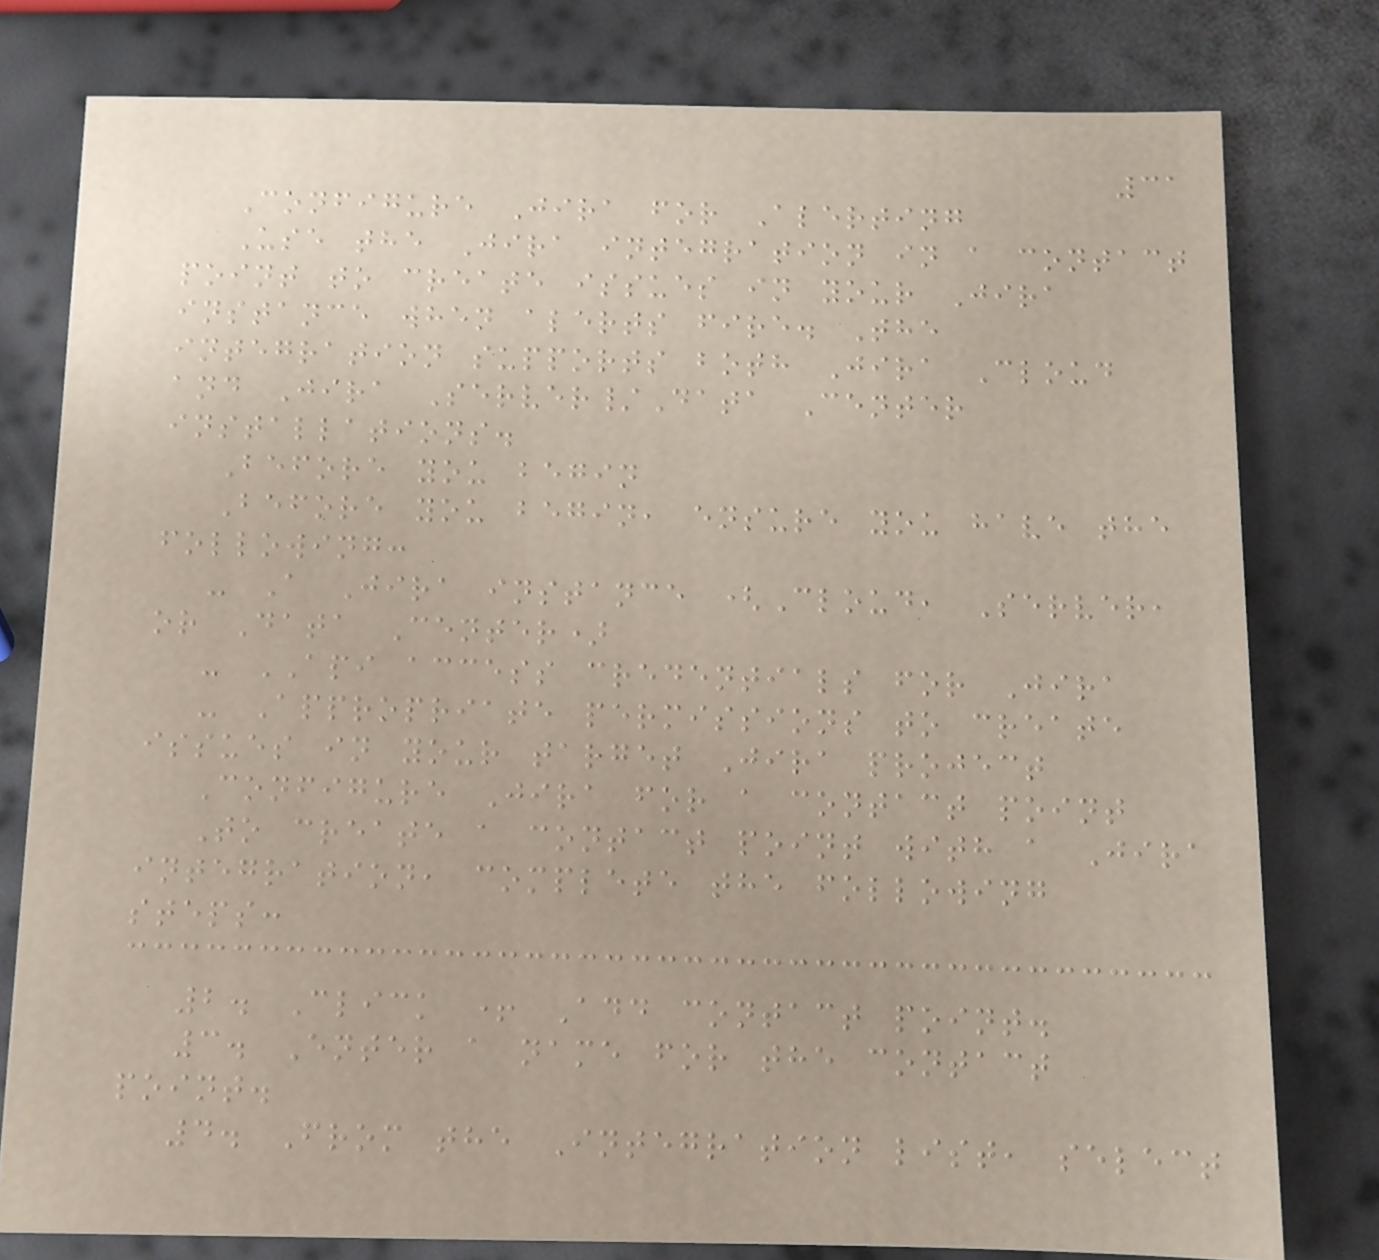31
Configure Jira for Alerting
Use the Jira integration in a contact
point to create issues in your Jira
instance when alerts fire. The
integration supports both Jira Cloud
and Jira Server/Data Center
installations.
Before you begin
Before you begin, ensure you have the
following:
- A Jira instance (Cloud, Server,
or Data Center)
- API access credentials for Jira
- Appropriate permissions to create
issues in your target Jira project
Configure Jira for a contact point
To create a contact point with a Jira
integration, complete the following
steps:
2. Click + Add contact point.
3. Enter a name for the contact
point.
4. From the Integration list, select
